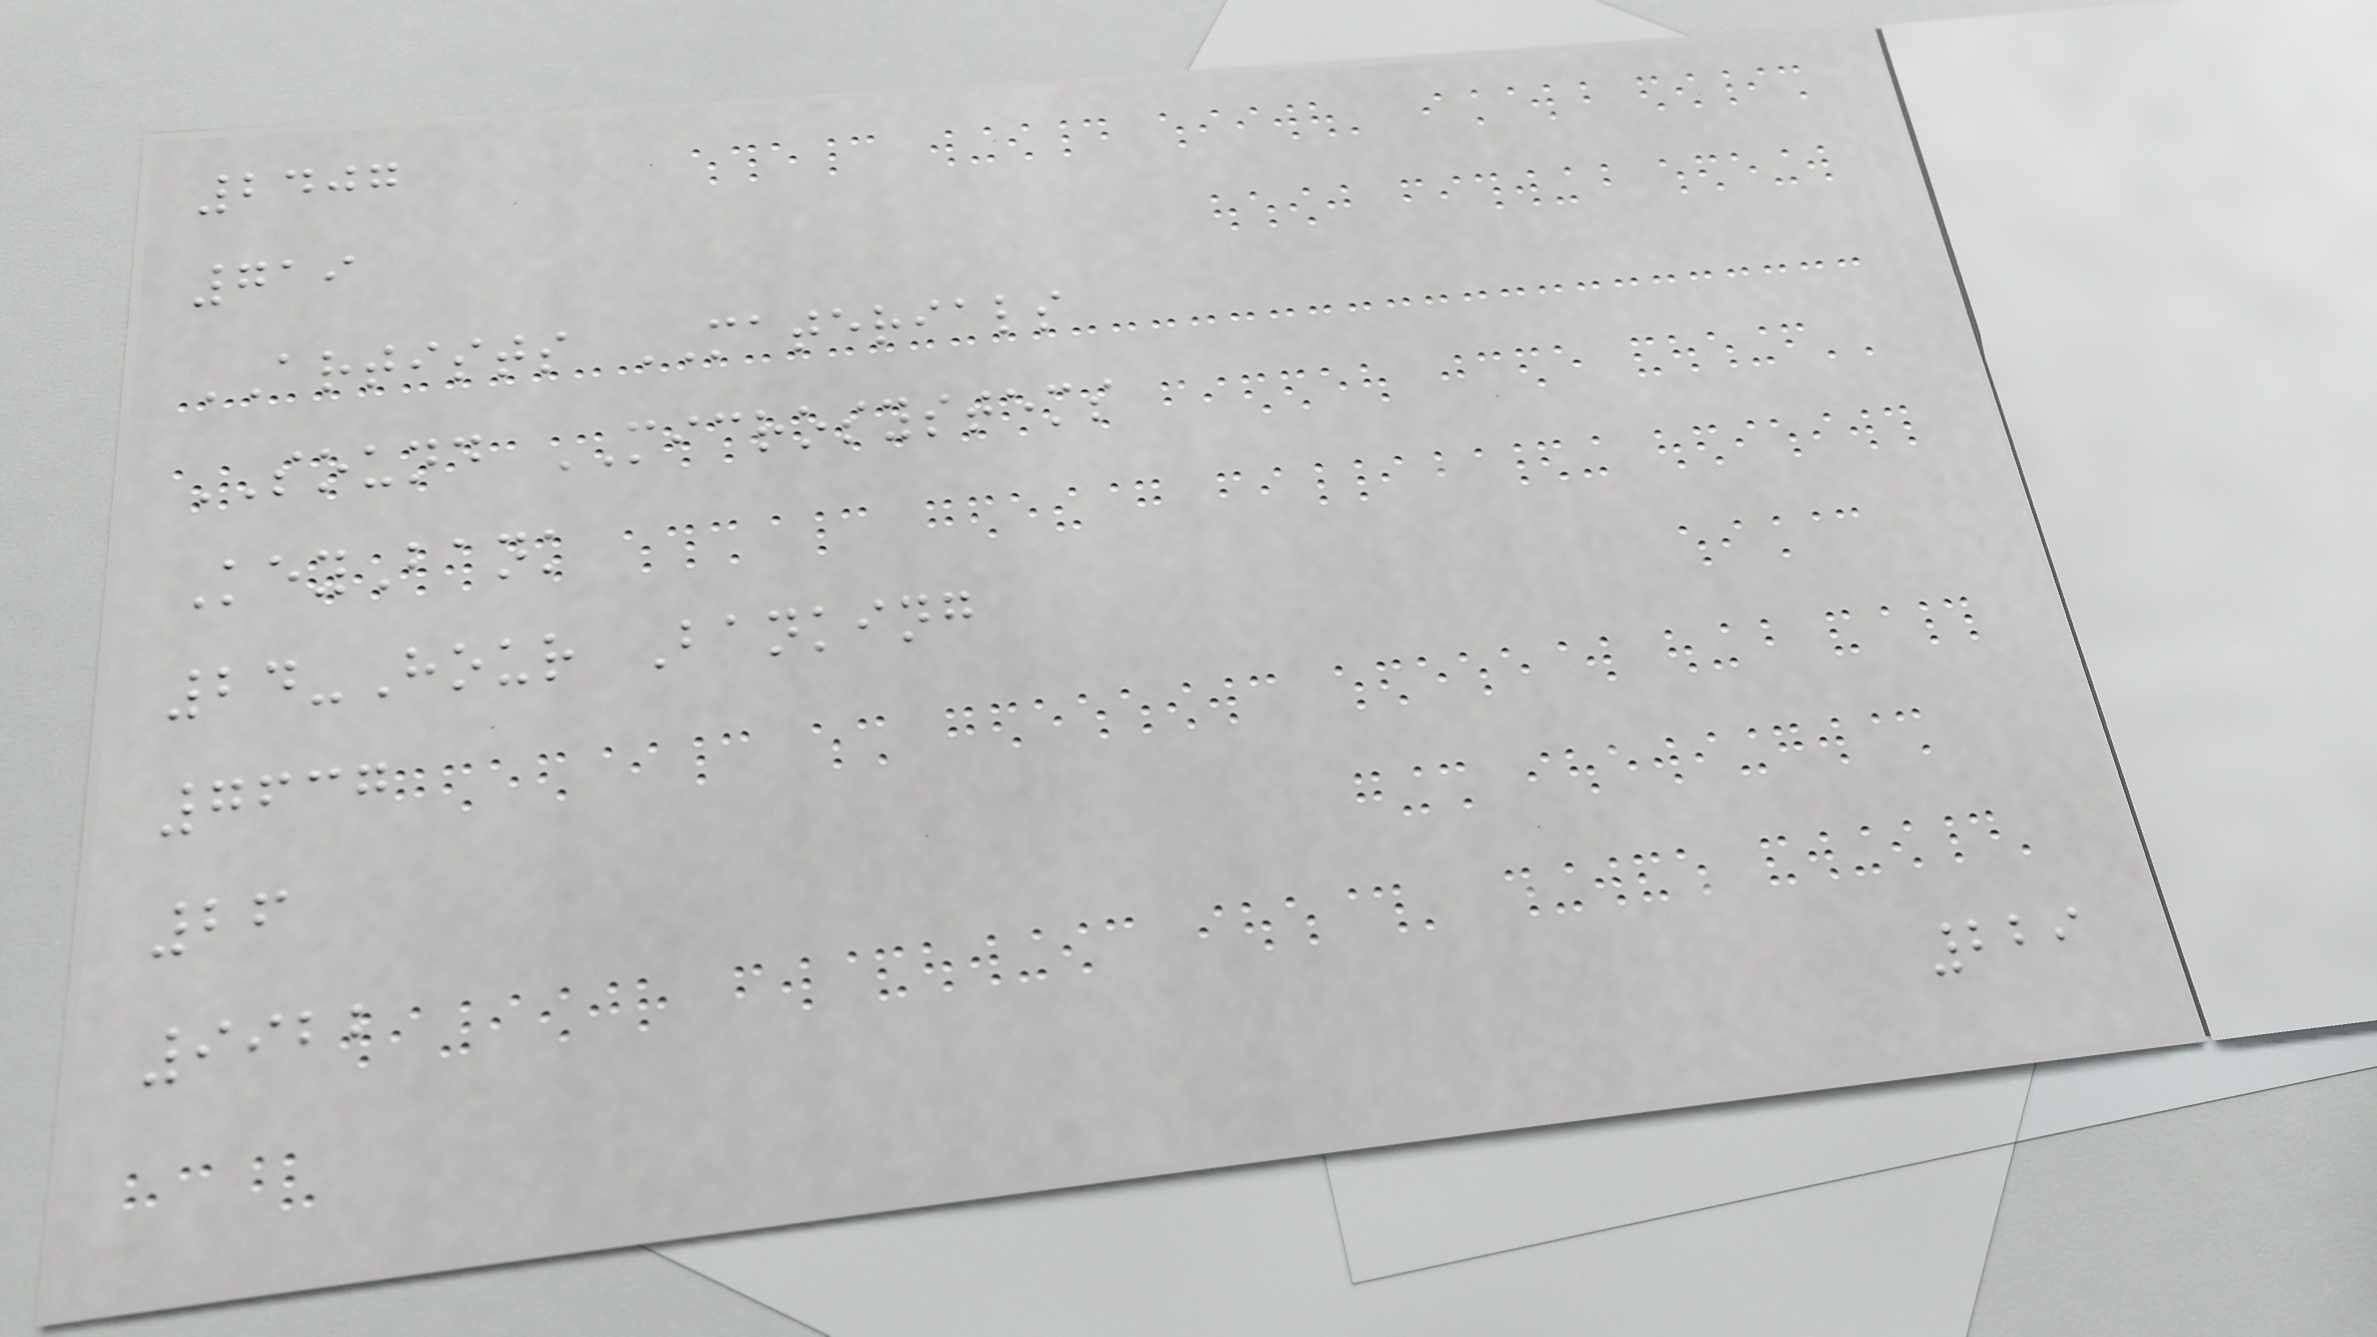2407
719
ARTISTS MATERIALS
SOUND MICROSYSTEMS
KeyBank
24-Hour Banking
7637
26
9922
229
